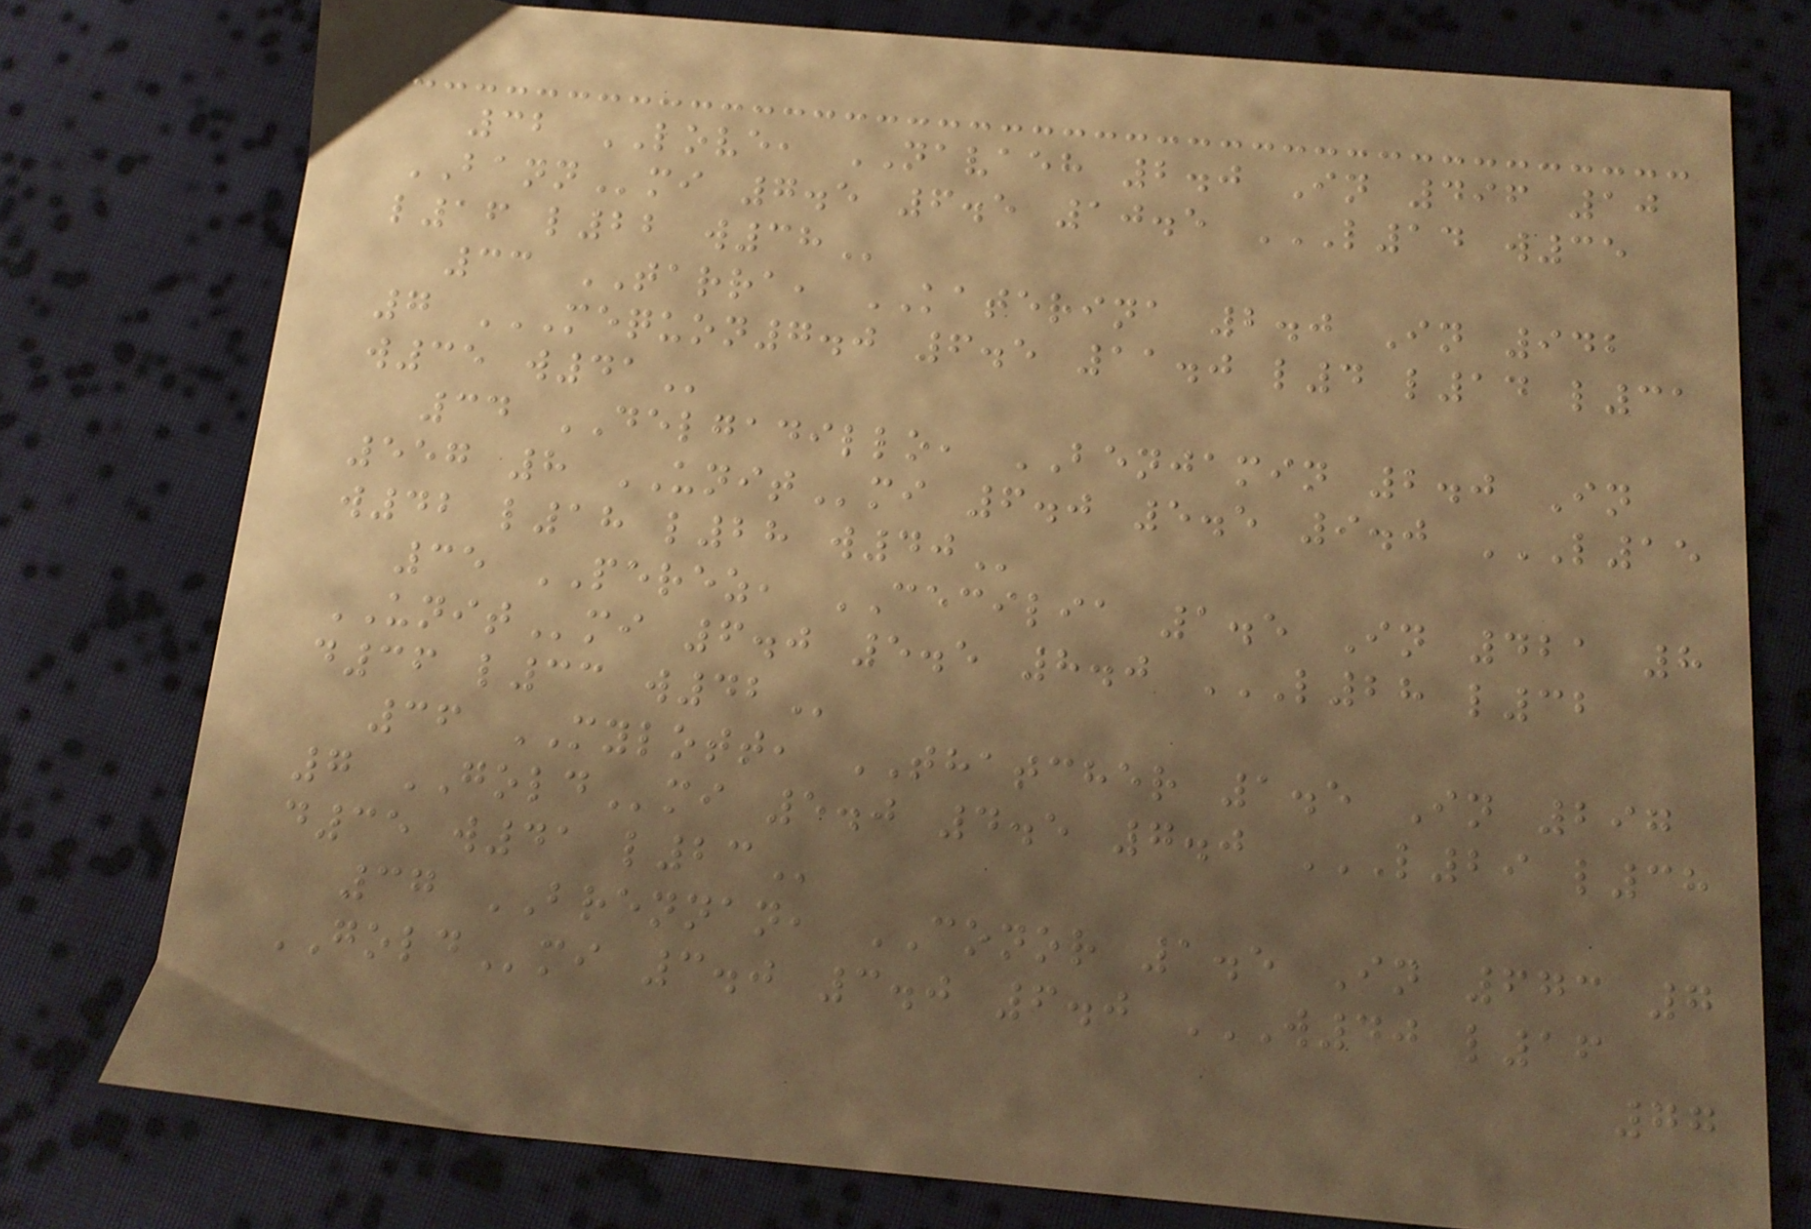32 LOVE, NAVAEH 2.0 In 496 10
BANNmi 7.5 6.5 10.5 L14 W35
L16 L22 W38
33 TARRA, KATERINA 2.0 In 942
7 MEQUON7.0 6.5 11.0 L4 L14 L31
W35 W41
34 DELGADILLO, BENJAMIN 2.0 In
557 8 UNITmi 6.0 5.5 9.0 L15
W42 L18 L28 W40
35 PEREZ, CECILIA 1.5 In 421 8
UNITmi 6.0 5.5 8.0 L28 L32
D36 L33 W42
36 MYLOTT, THATCHER 1.5 In 297
7 GOLDmi 5.0 4.5 7.0 L29 L38
D35 W41 L23
37 BRENNAN, CONOR 1.5 In 673 7
GOLDmi 3.0 3.0 6.0 W40 L16
77
